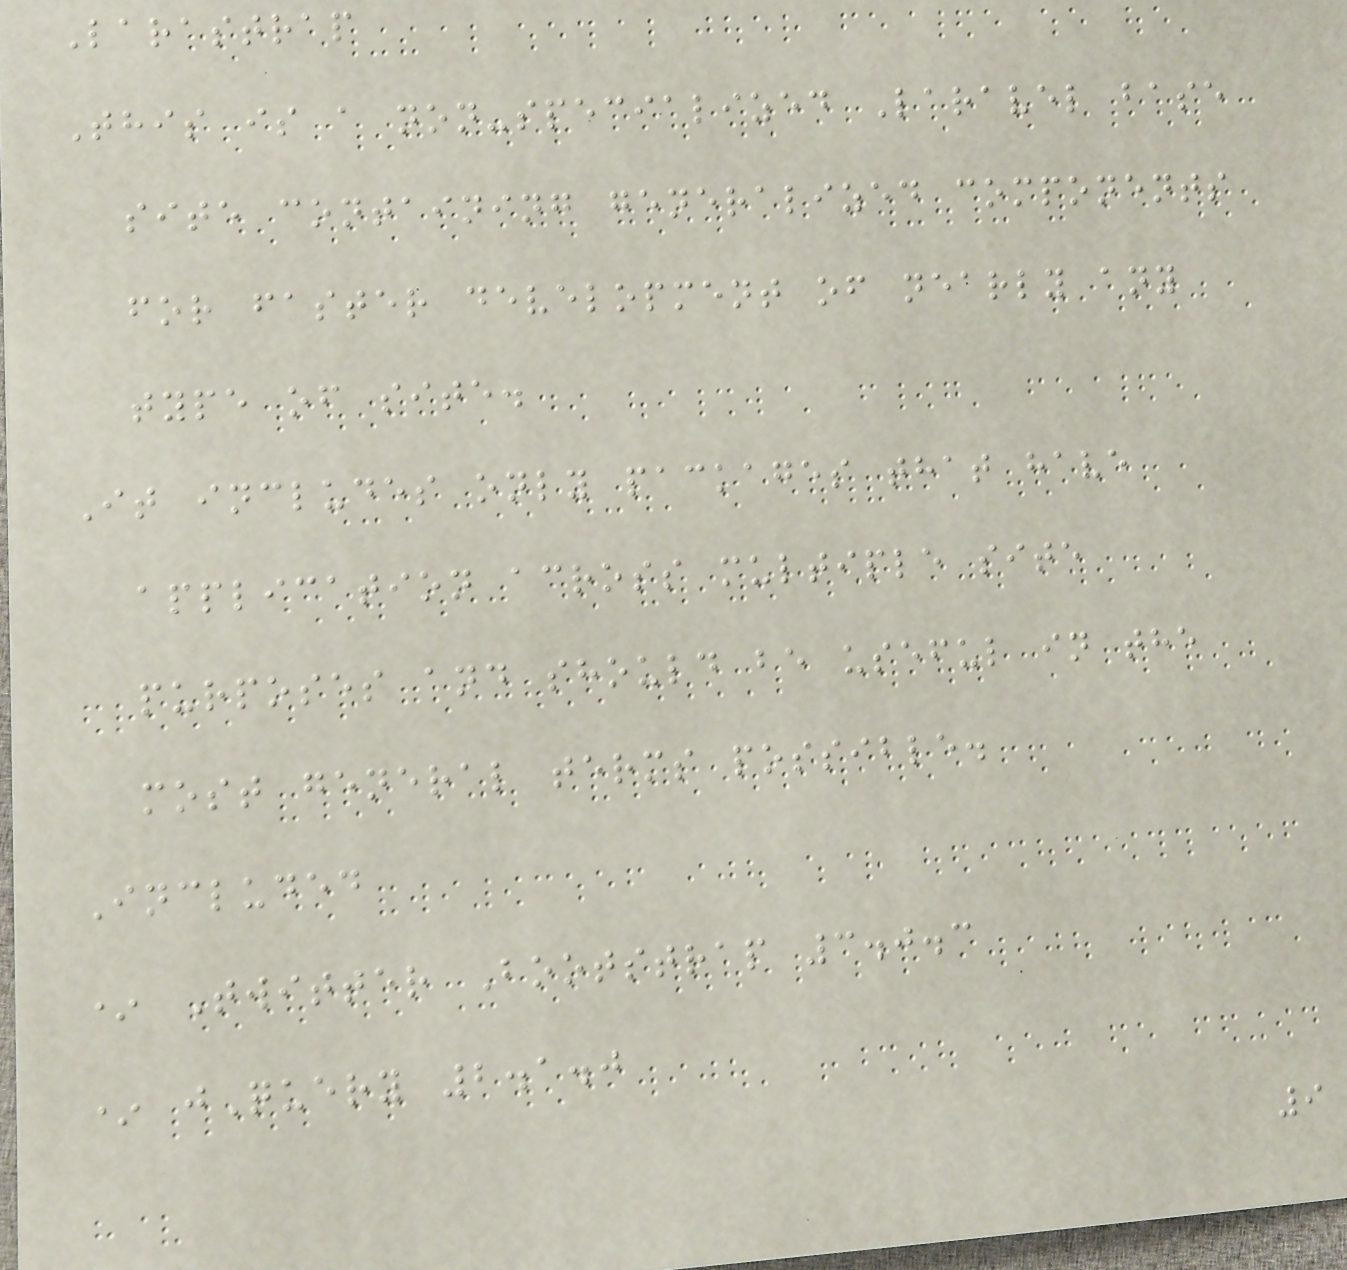Larastrap
This is a non-specialized Laravel base
site containing generalized components
for faster development of nearly any
type of site.
It includes only packages that have
application across multiple site
purposes and should be useful in the
most general terms possible.
Included
* Twitter Bootstrap 3.0.3
* jQuery 2.1.0
9
